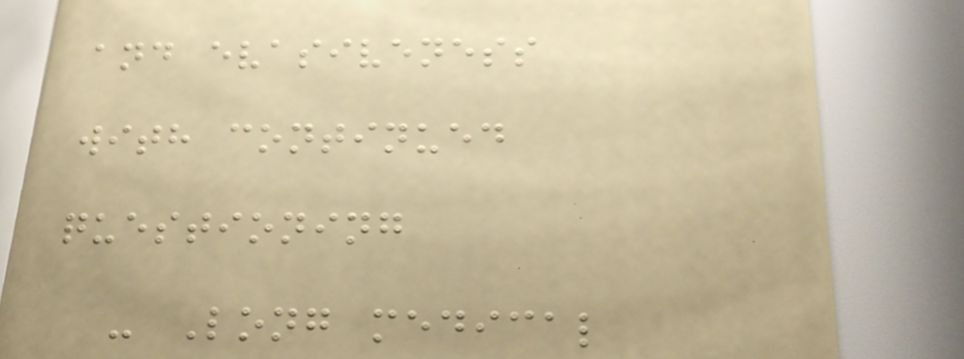and evasiveness
with continued
questioning
- Long medical
